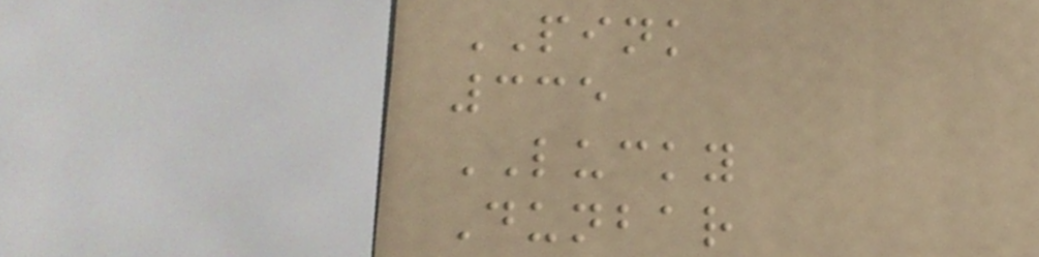PINK
335
LUCKY
Dunbar
